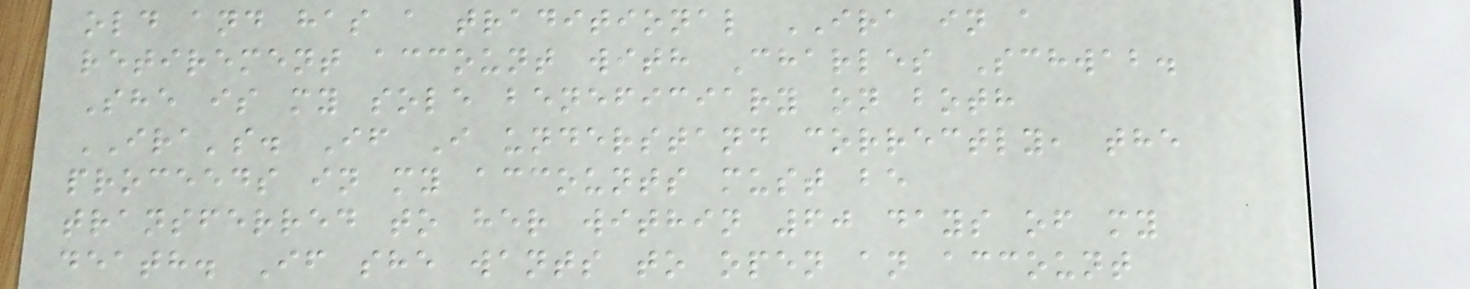old and has a traditional IRA in a
retirement account with Charles Schwab.
She is my sole beneficiary on both
IRA's. If I understand correctly, the
proceeds in my accounts must be
transferred to her within 60 days of my
death. If she wants to open an account
